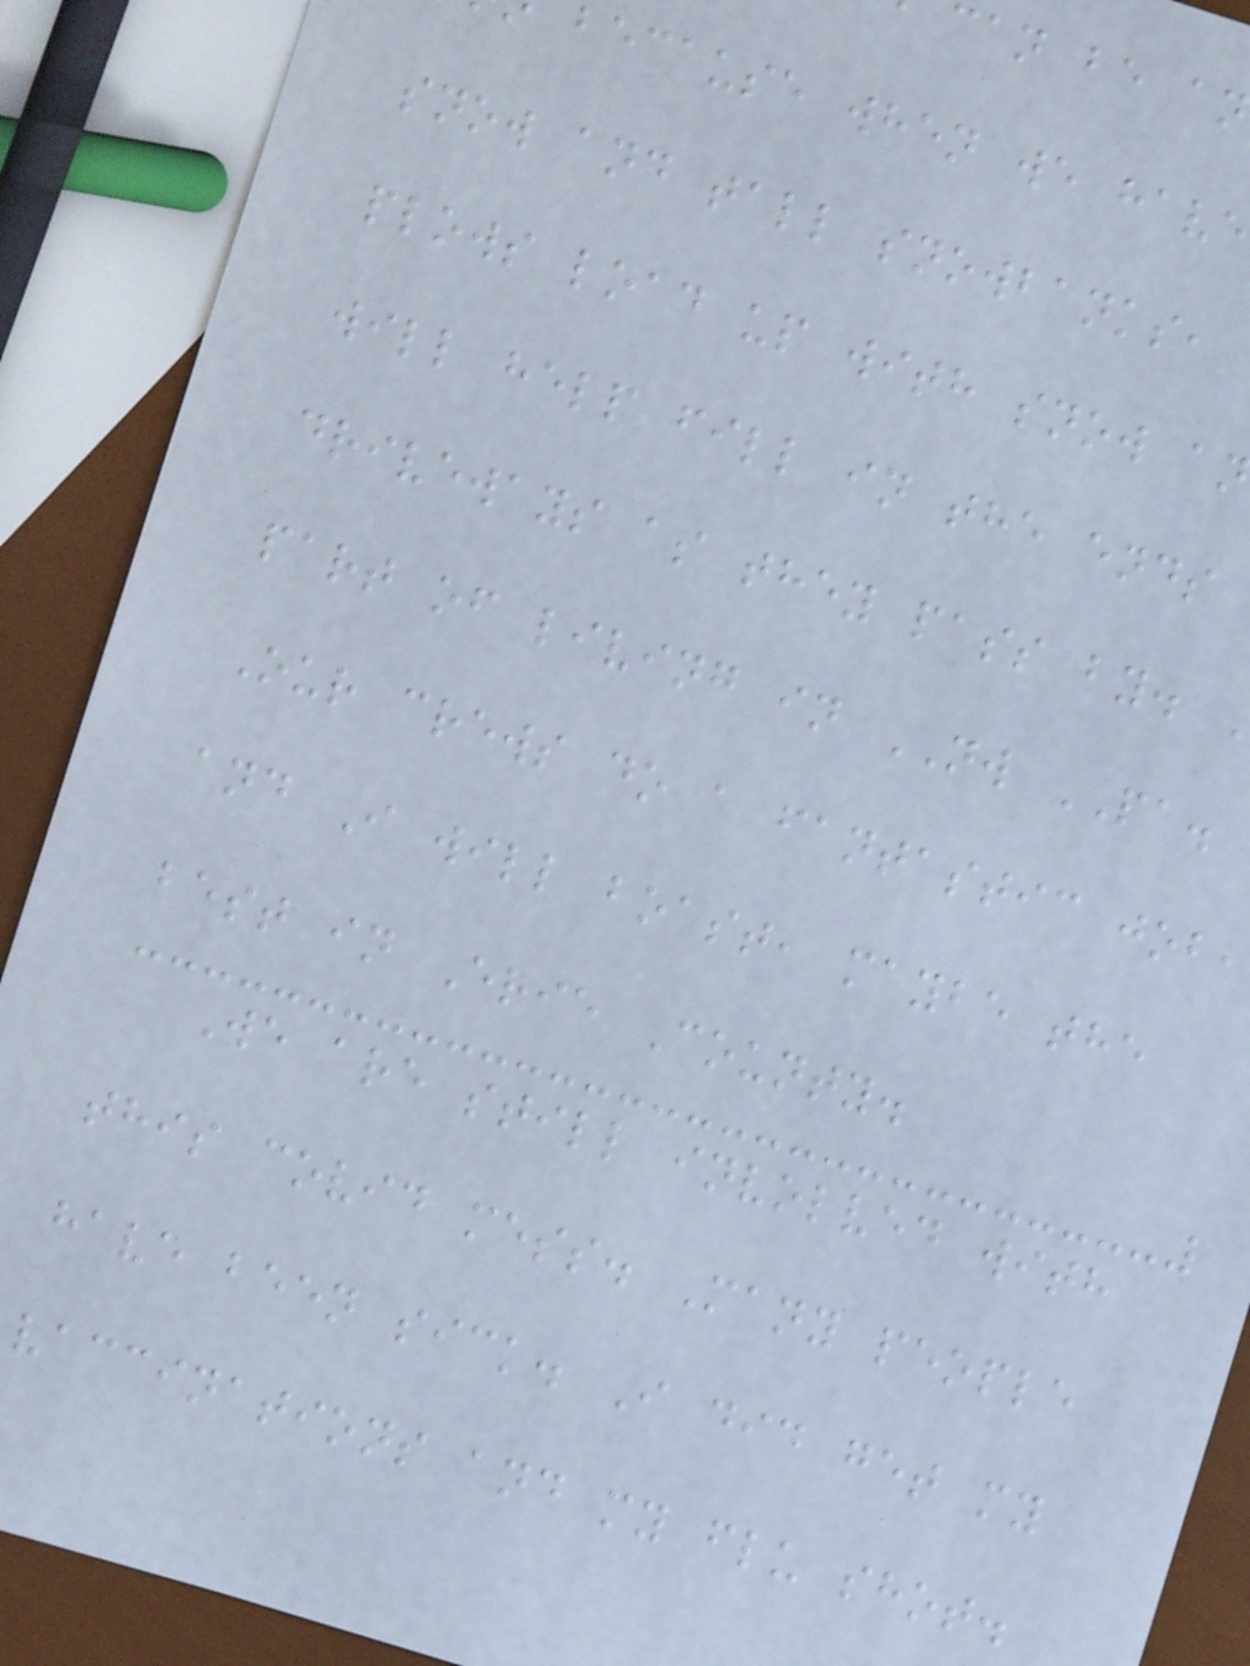can be a
because when we hav
snow and tall snowbanks,
plows load up with snow a
will help fill in the ends
driveways as they pass by.
part of living in NW PA.
Our crews do a fantastic job
and I will boast, maybe the
best in Erie County.
We are still involved with
this covid mess. Many people
have been sick. I did get my
vaccinations and my flu shot.
